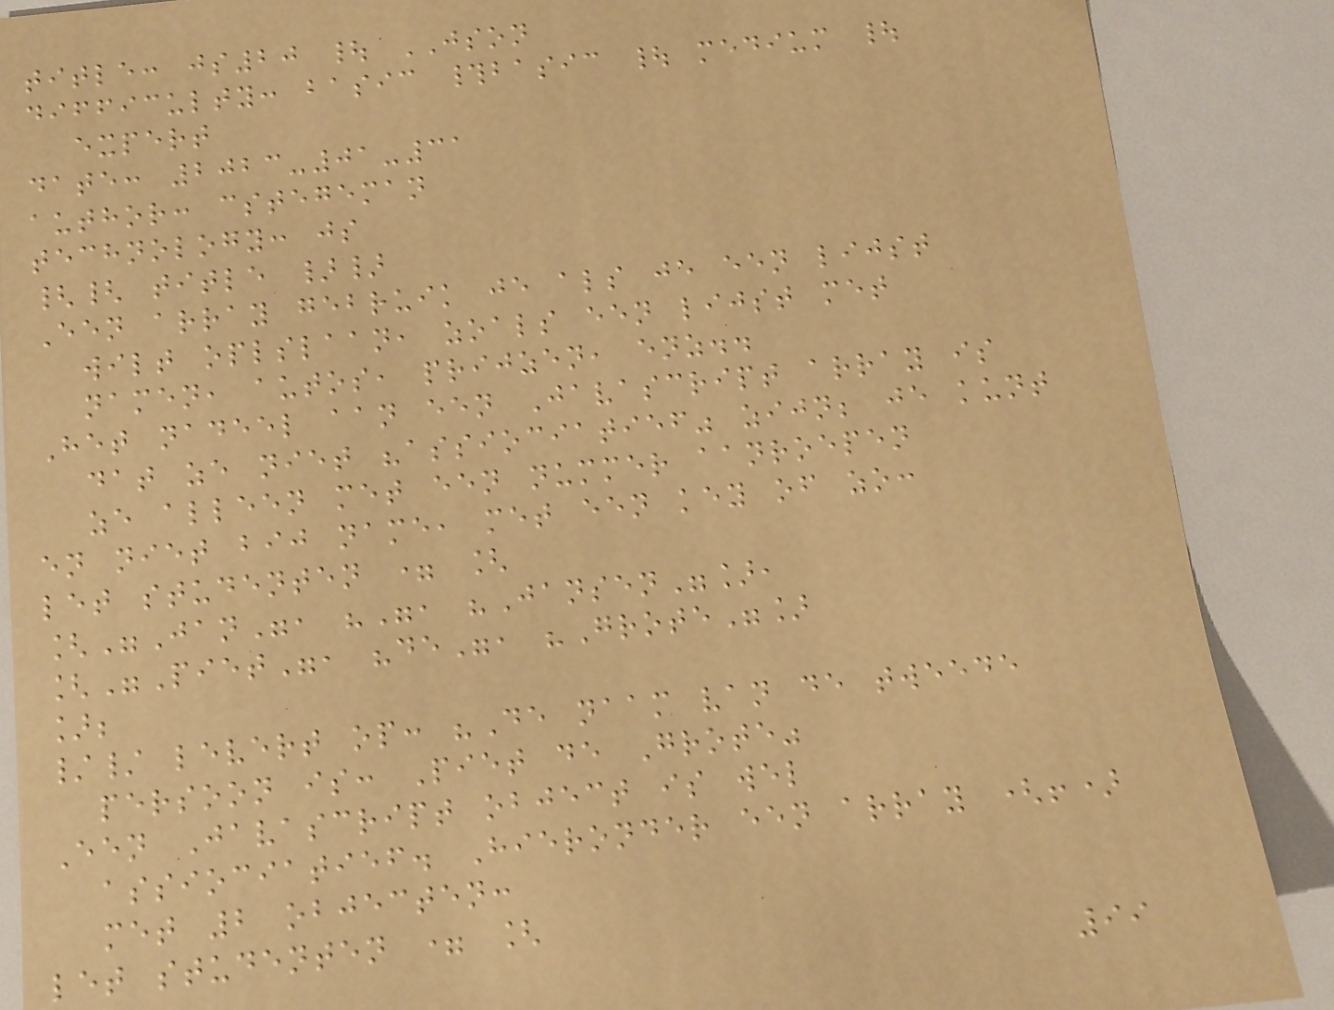title: js20 | JSON
difficulty: basic #basic | medium |
expert
date: 2023-01-31
author: cstegeman
technology: js
{{ title }}
Een array gebruik je als je een lijst
wilt oplslaan, zoals een lijst met
namen, autos, prijzen, enz..
Het nadeel aan een Javascript array is
dat ze niet "assiociatief" zijn; je kunt
ze alleen met een nummer aanroepen
en niet bij name, met een key of zo:
let studenten = [
["Jan", "", "Jansen"],
["Piet", "de", "Grote"]
];
// levert op: "De naam van de tweede
persoon is: Piet de Grote"
Een Javascript object is wel
assiociatief. Hieronder een array (!)
met 2 objecten:
let studenten = [
99
